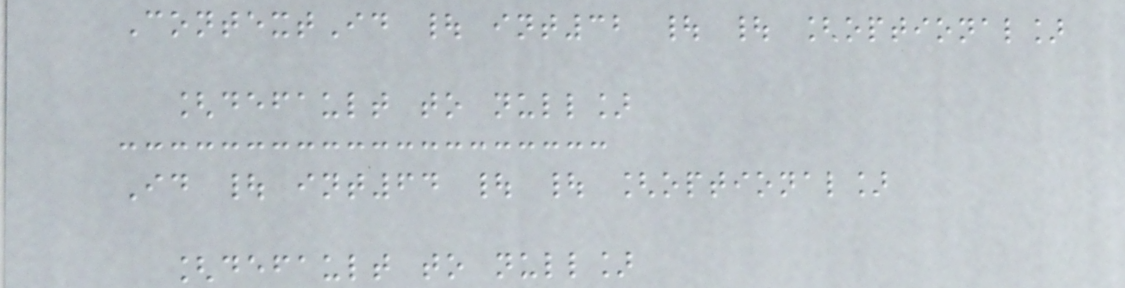ContextId | int32 | | [optional]
[default to null]
Id | int64 | | [optional]
[default to null]
